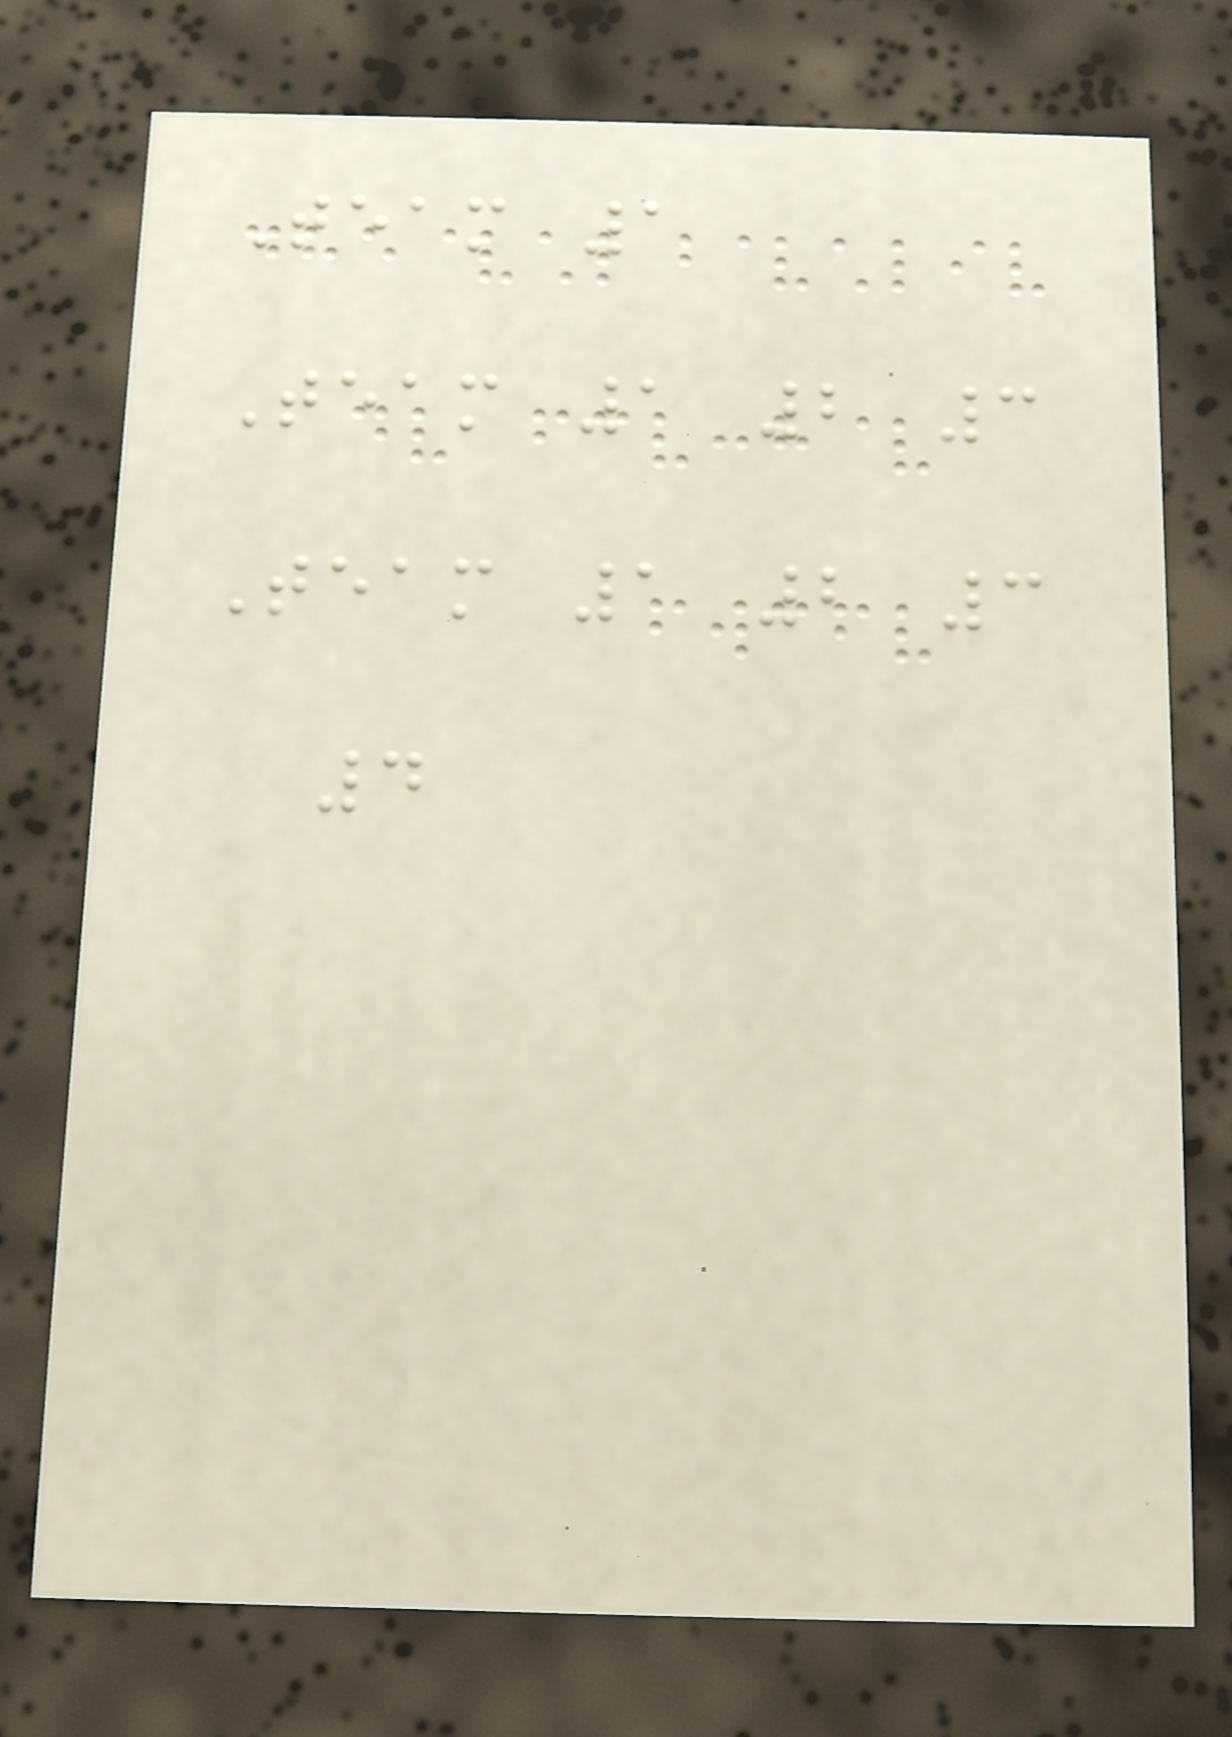Team 1
Team 1 2 3
Team 1 2 3
4
